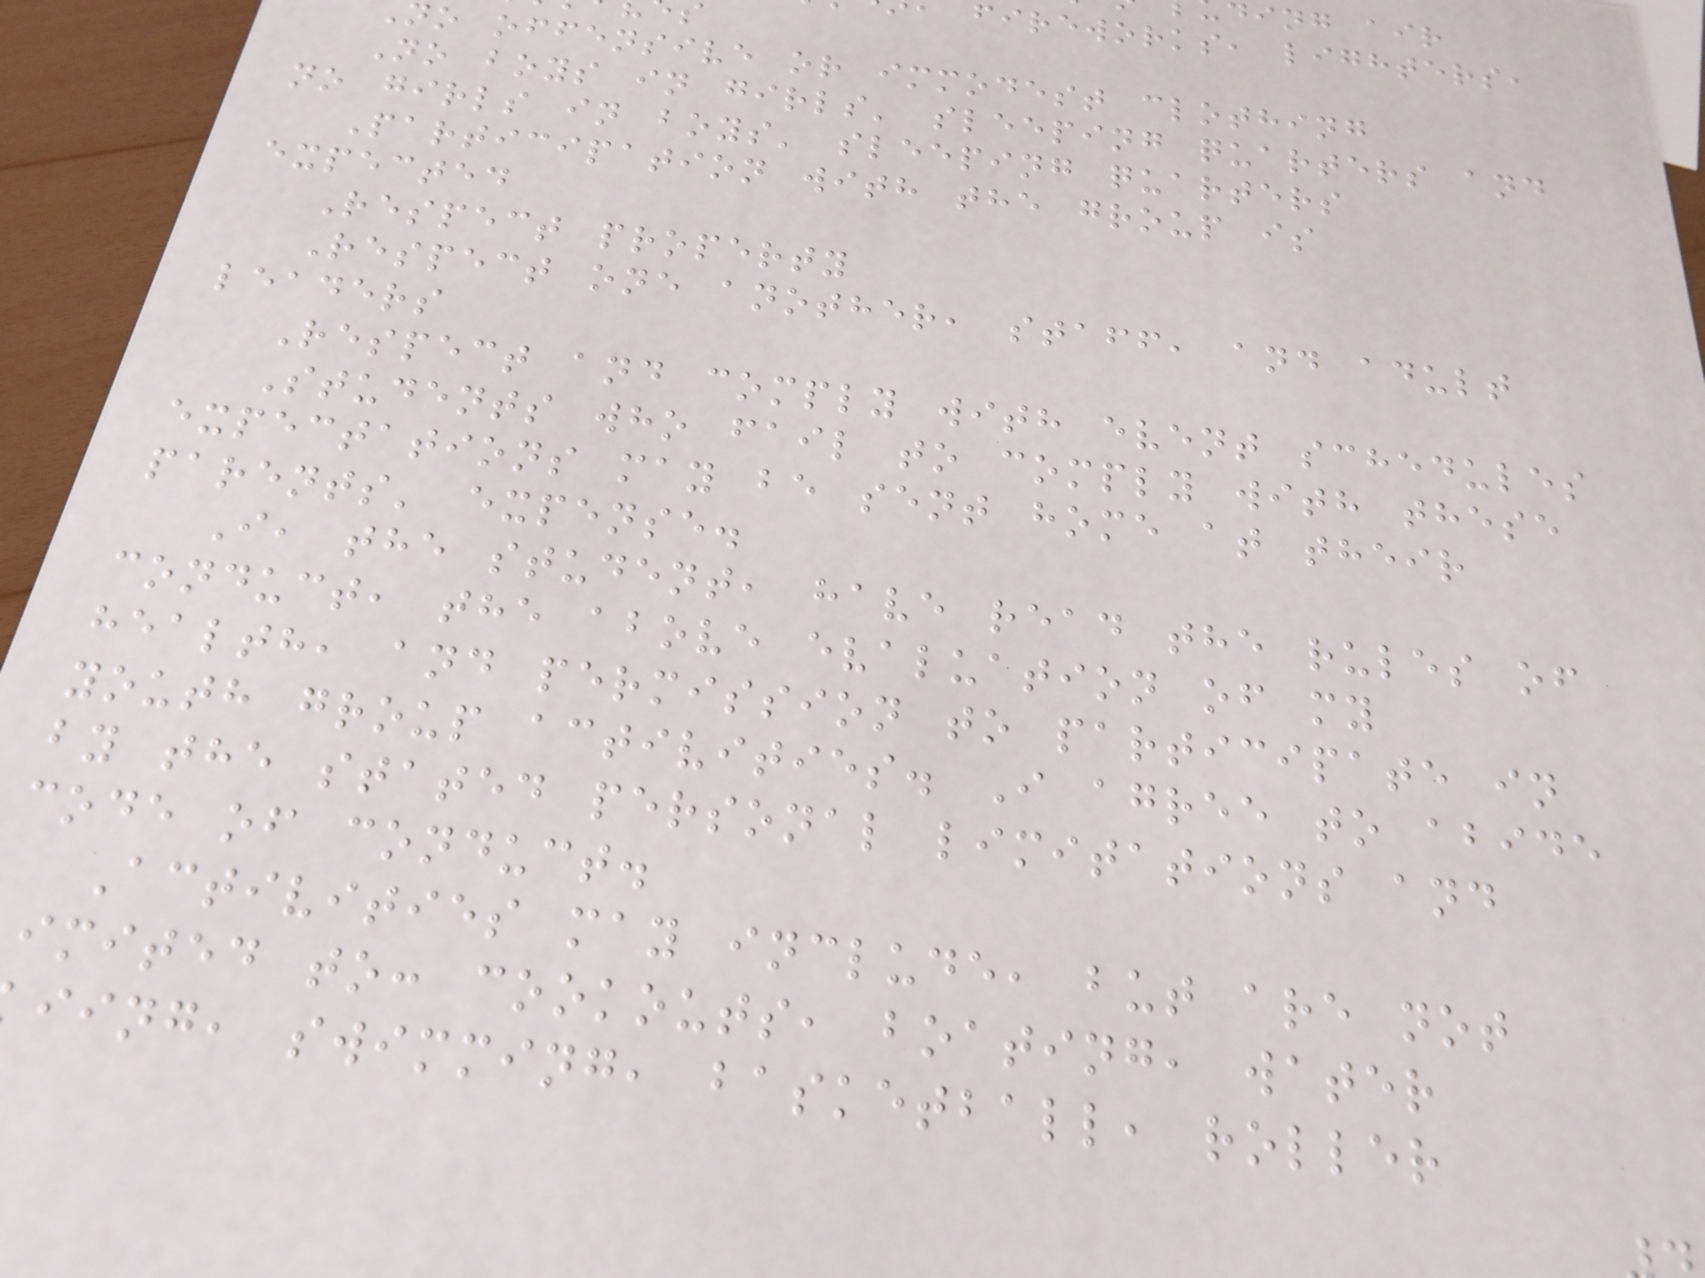fireworks, lighters,
no offensive or immodest clothing
No boys in girls' sleeping quarters and
no girls in boys' sleeping quarters
Participation with the group is
expected
Respect property
Respect one another, staff, and adult
leaders
Respect and comply with event schedules
Students who fail to comply with these
expectations may be sent home at their
parents' expense.
I, the student, have read the rules of
conduct, the above evaluation of my
health, and permission to participate in
youth group activities. I agree to abide
by the stated personal limitations and
code of conduct.
Activities may include, but are not
imited to: cookouts, boating, water
iing, swimming, basketball, roller
